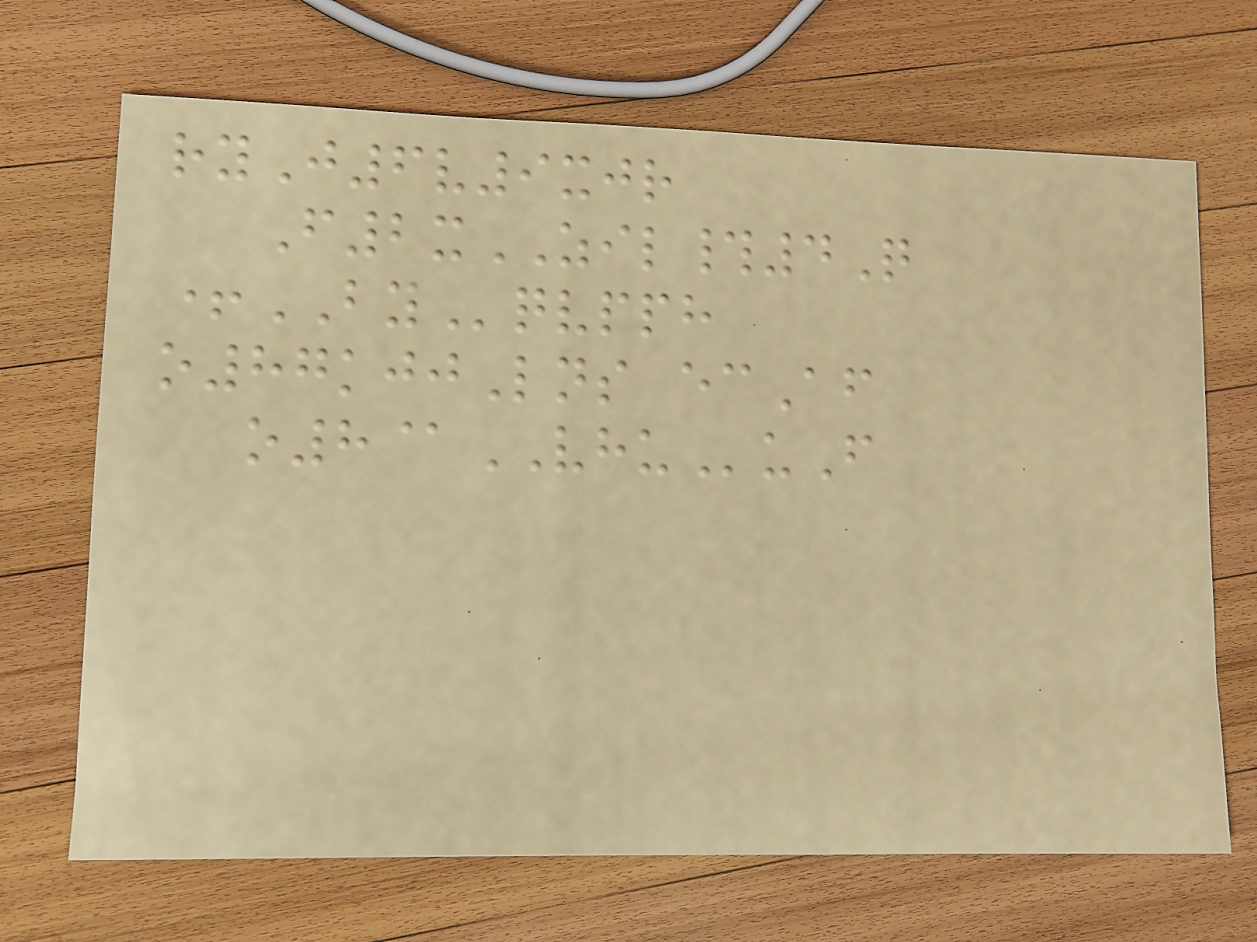ryJ6v9xjr
F2xZIL#4Q
+BYqvpph
o87kjjLns ecAf
o8@VHUuF
